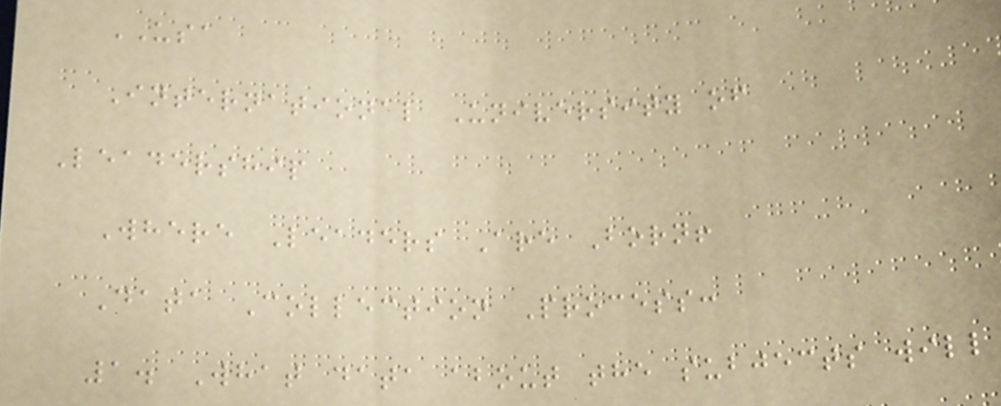USA
International University of
Leadership
Where Leaders Are Born!
Data Collection Process:
1. What data about the subjects will
